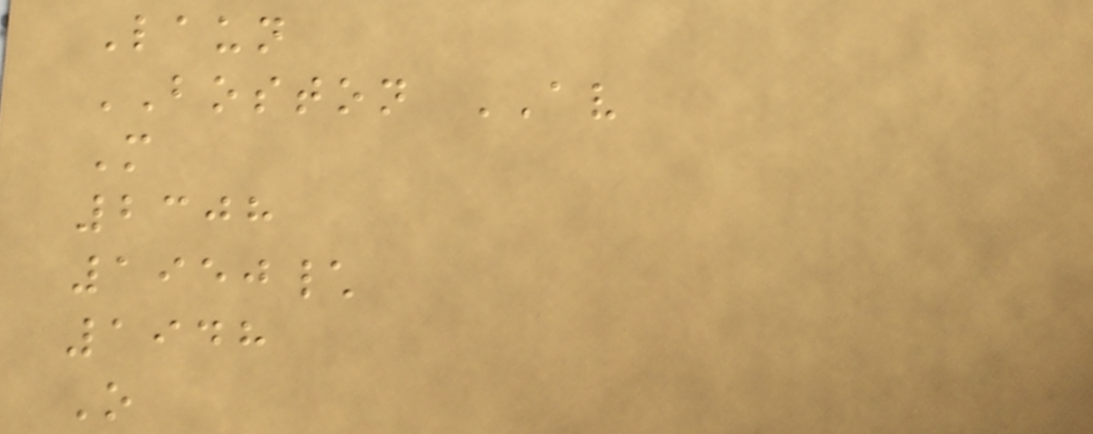Laun
BOSTON AV
M
2308
1950\
1948
O
